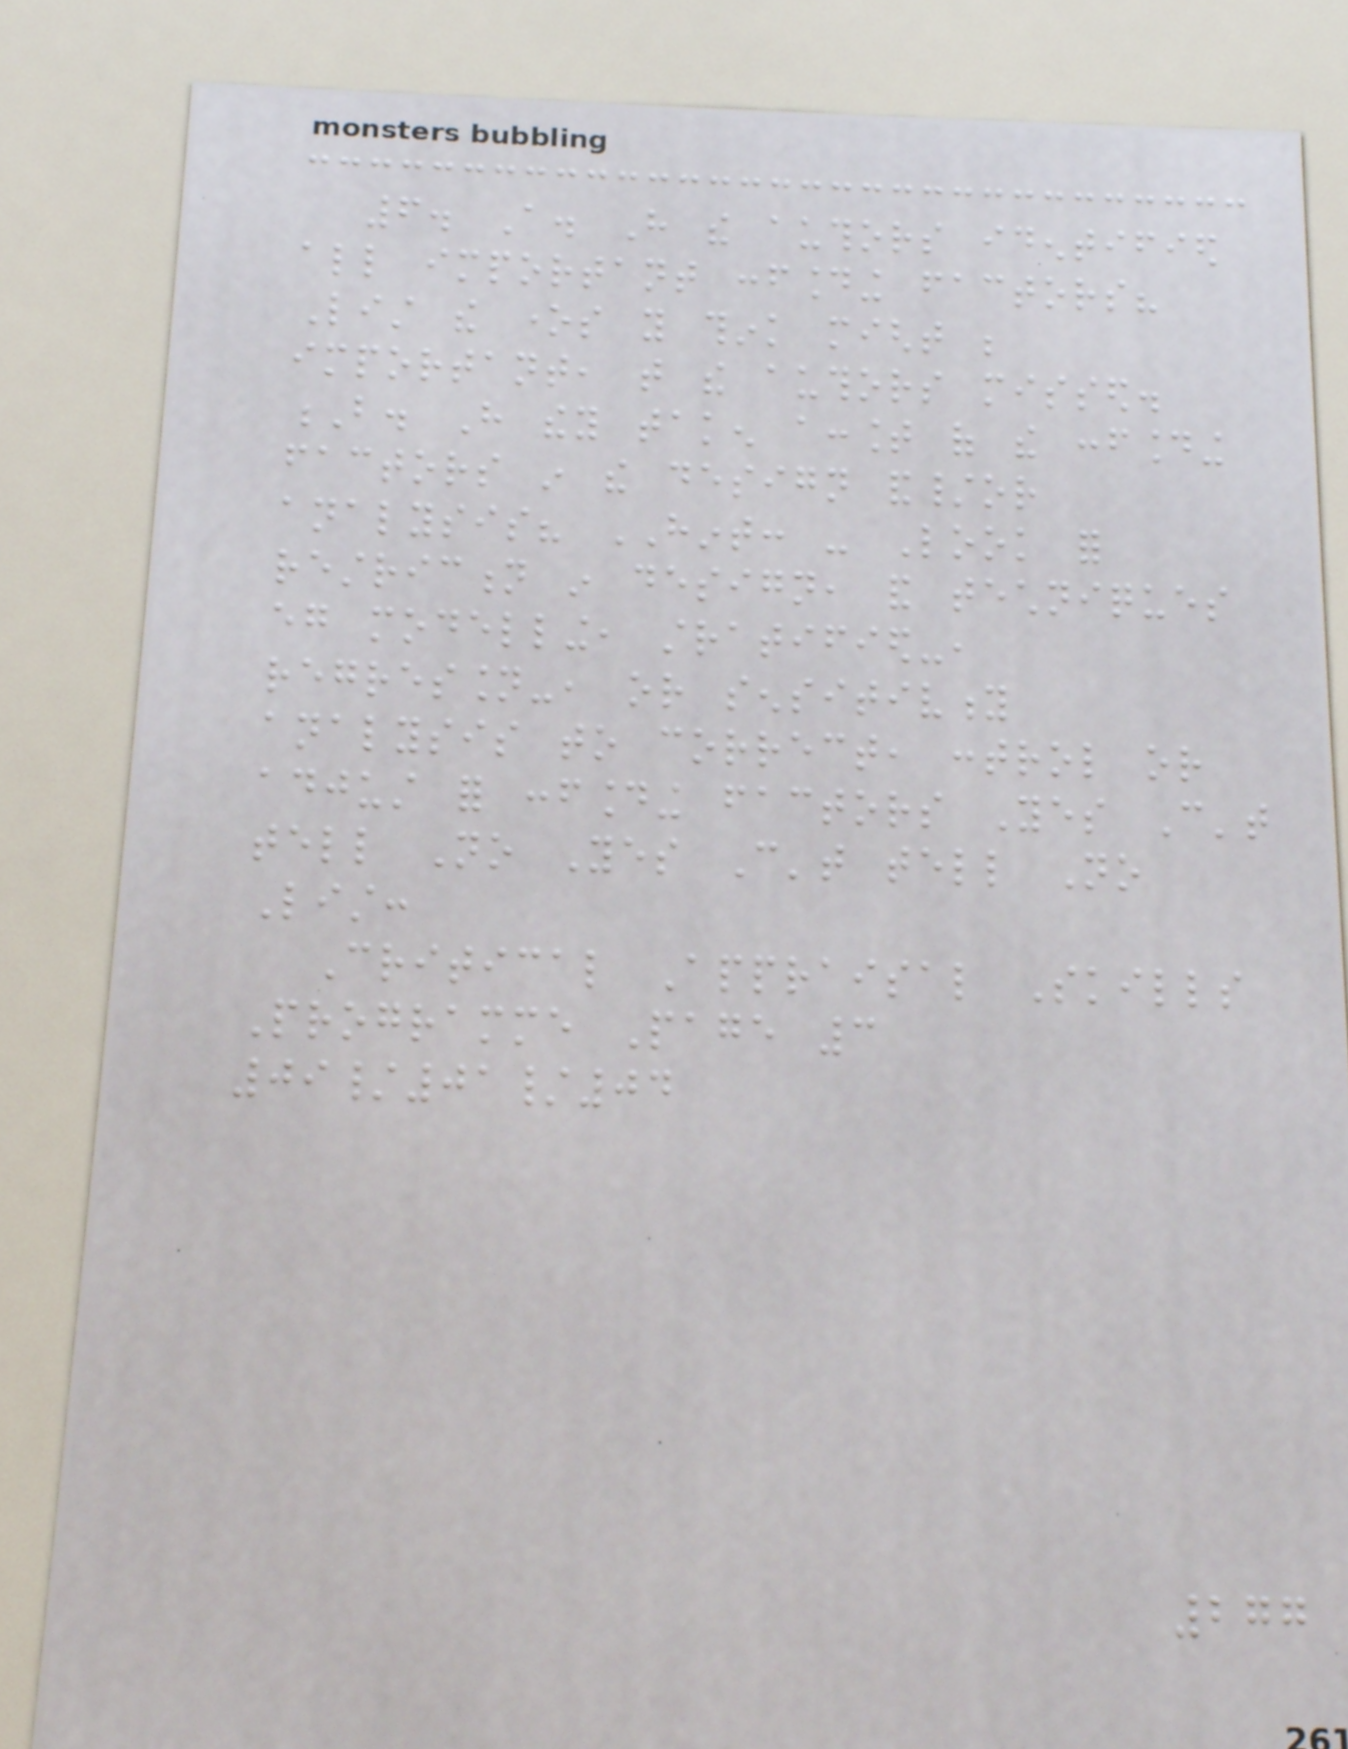6. A. Have the authors identified
all important confounding factors?
List the ones you think might be
important, that the authors missed.
B. Have they taken account of the confounding
factors in the design and/or
analysis? HINT: - Look for
restriction in design, and techniques
eg modelling, stratified-,
regression-, or sensitivity
analysis to correct, control or
adjust for confounding factors Yes Can't
tell No Yes Can't tell No
List:
Critical Appraisal Skills
Programme Page 3
09/01/04
277
